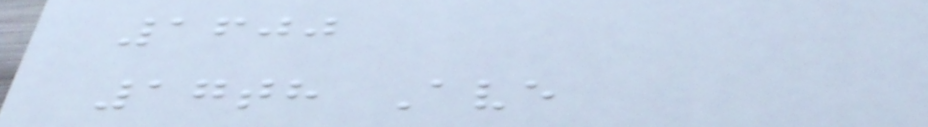1600
17th Ave
